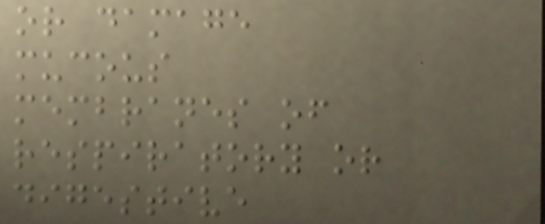or damage
mucous
membranes of
respiratory or
digestive
